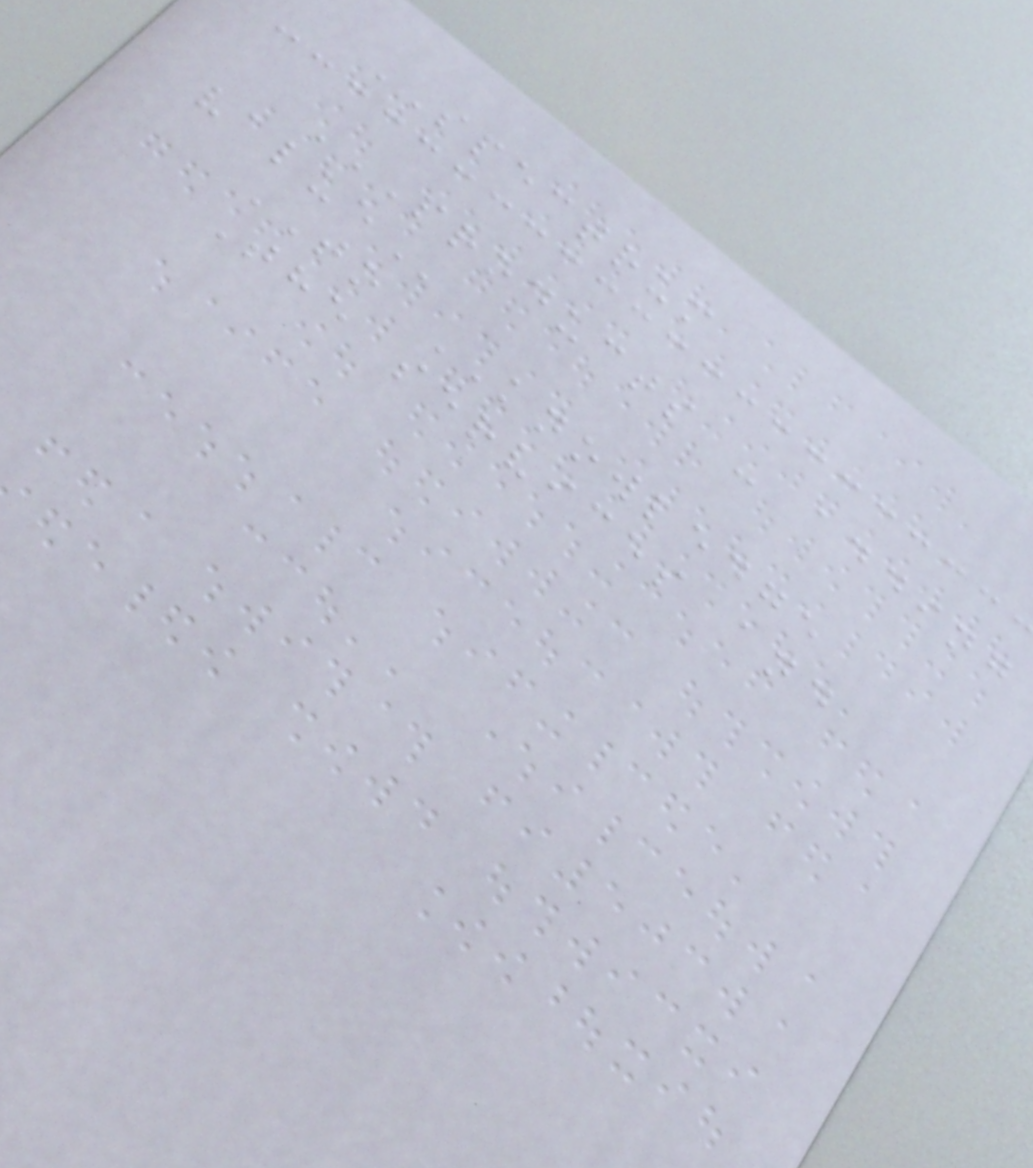SPECTRUM
PRODUCTS - ADDING
VALUE
TO KNOWLEDGE
The services and
